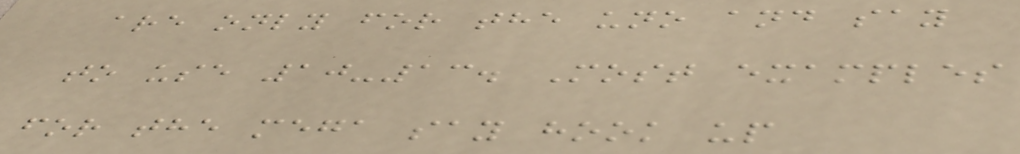are only for the uno and say
to use 10-13. Most examples
for the mega say hook up
